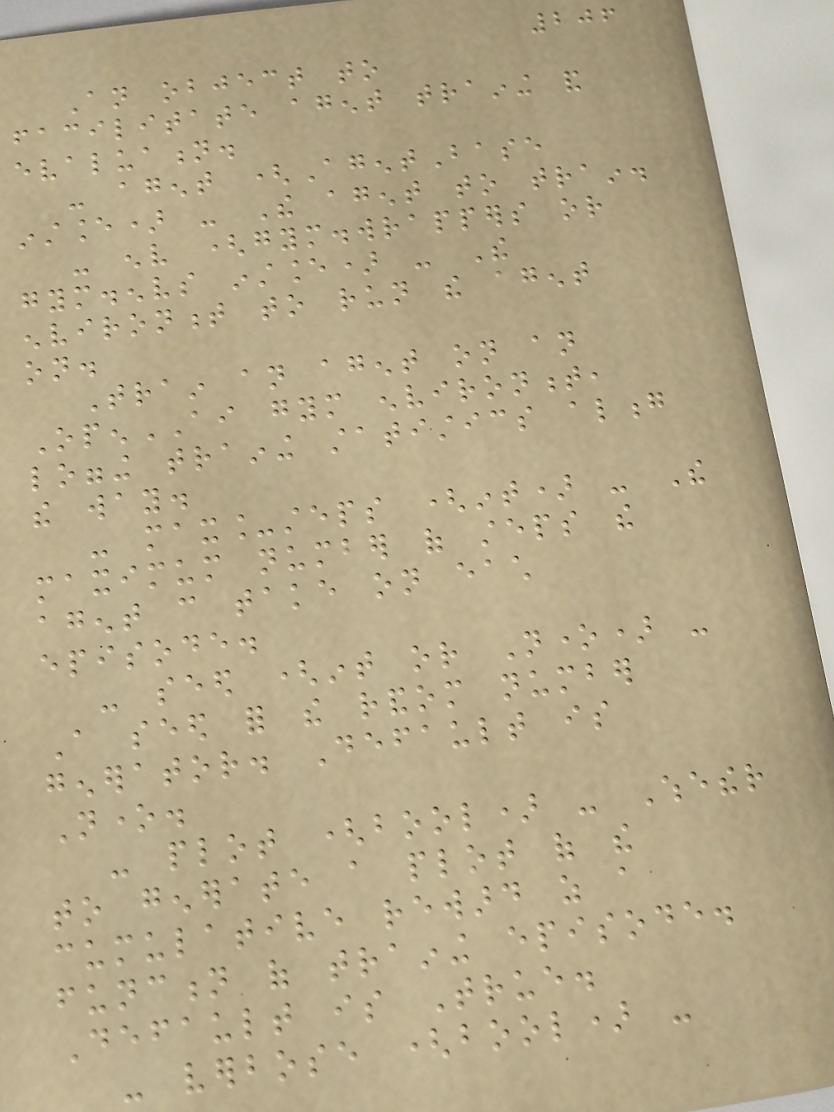206
An object to
facilitate agent training and
evaluation.
- agent (AgentBase
instance) - The agent to train.
- env (gym.wrappers or
gym.envs instance) - The
environment to run the agent
on.
Train an agent on an
OpenAI gym environment,
logging training statistics along
the way.
- max_steps (int) - The
maximum number of steps the
agent can take on each
episode.
- seed (int or None) -
A seed for the random number
generator. Default is
None.
- plot (bool) - Whether
to generate a plot of the
cumulative reward as a
function of training episode.
Default is True.
- verbose (bool) -
